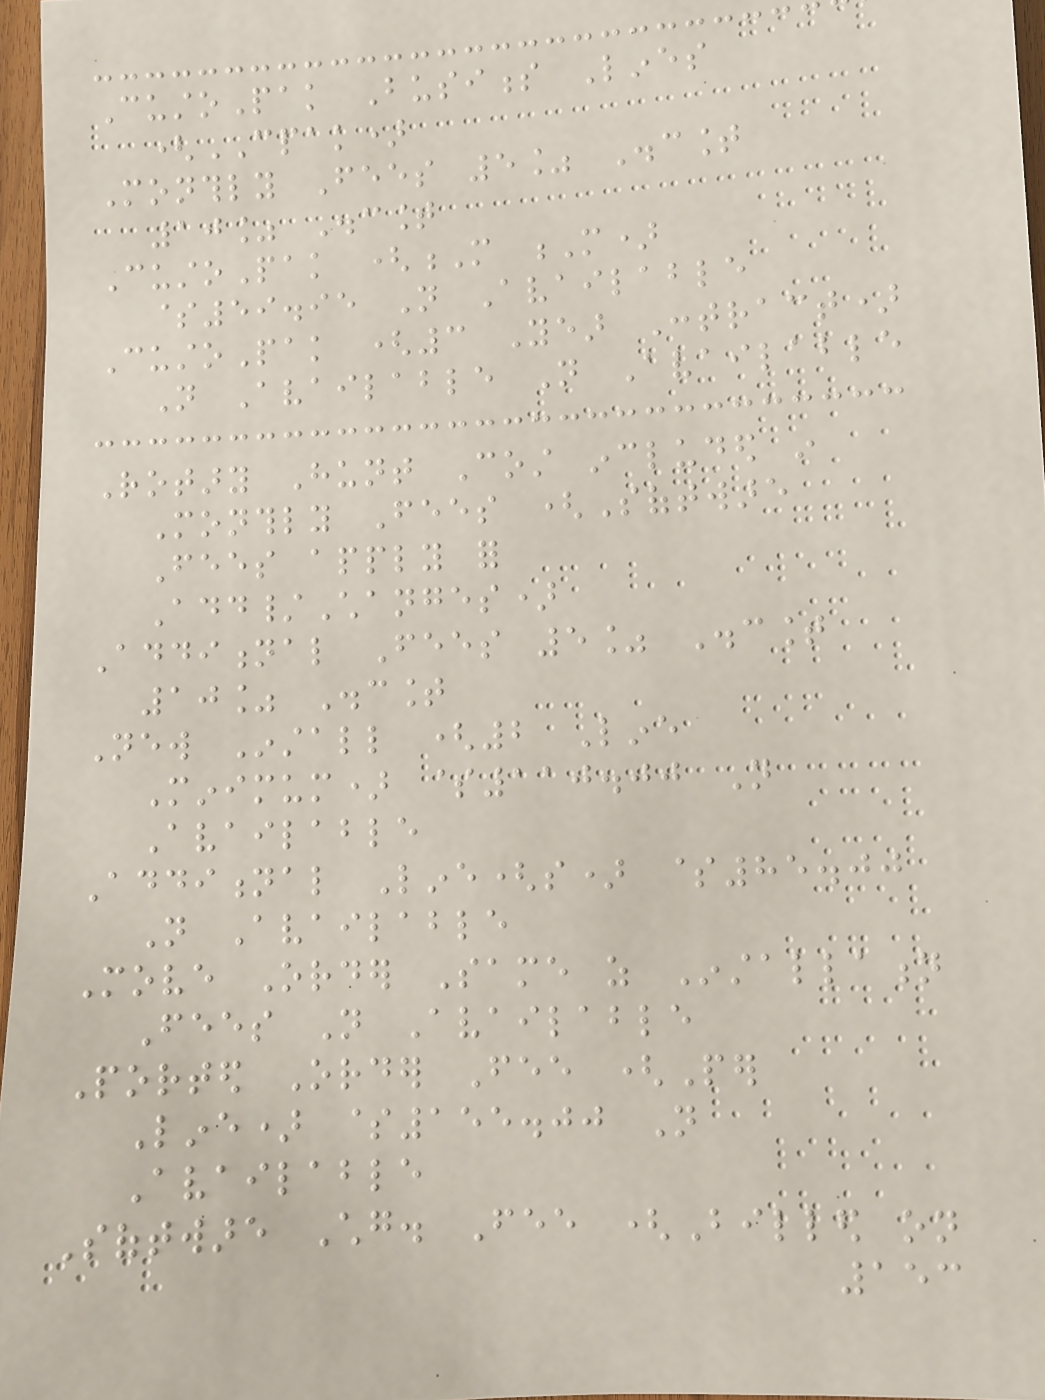CustoPak Business Lines
(CPAK)
Monthly Fees 5% Discount
10% Discount
CustoPak (M M)
$59.95 Not Available
CustoPak (3 Year Contract)
Not Available Not Available
Rotary Hunt Cost included in
Monthly Fees (Software
Fees apply for
Add/Changes)
Additional Fees 5% Discount
10% Discount
New Install (2 Line
Minimum) $110.00 Not
Available
Additional Line(s) $85.00
Not Available
Move Order Same as Installation
Fees Not Available
Ported Order Fee (Per
Line) $155.00 Not
Available
Software Chg. Fee (Billed on
153
